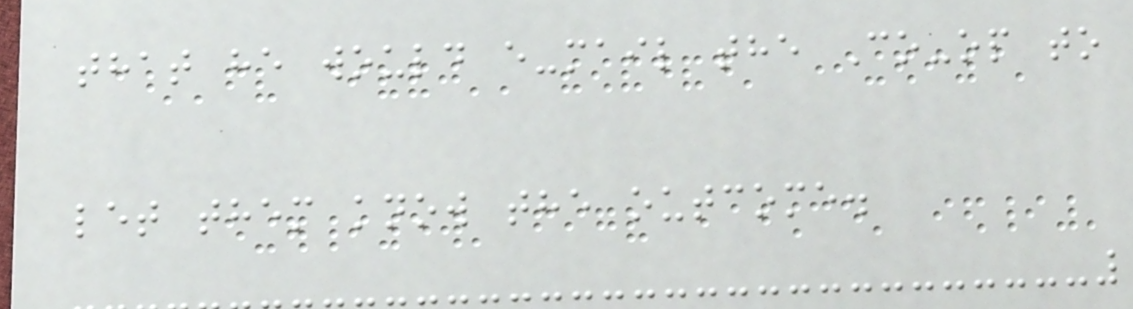that he would e-mail the Co-op to
let them know the outcome.
